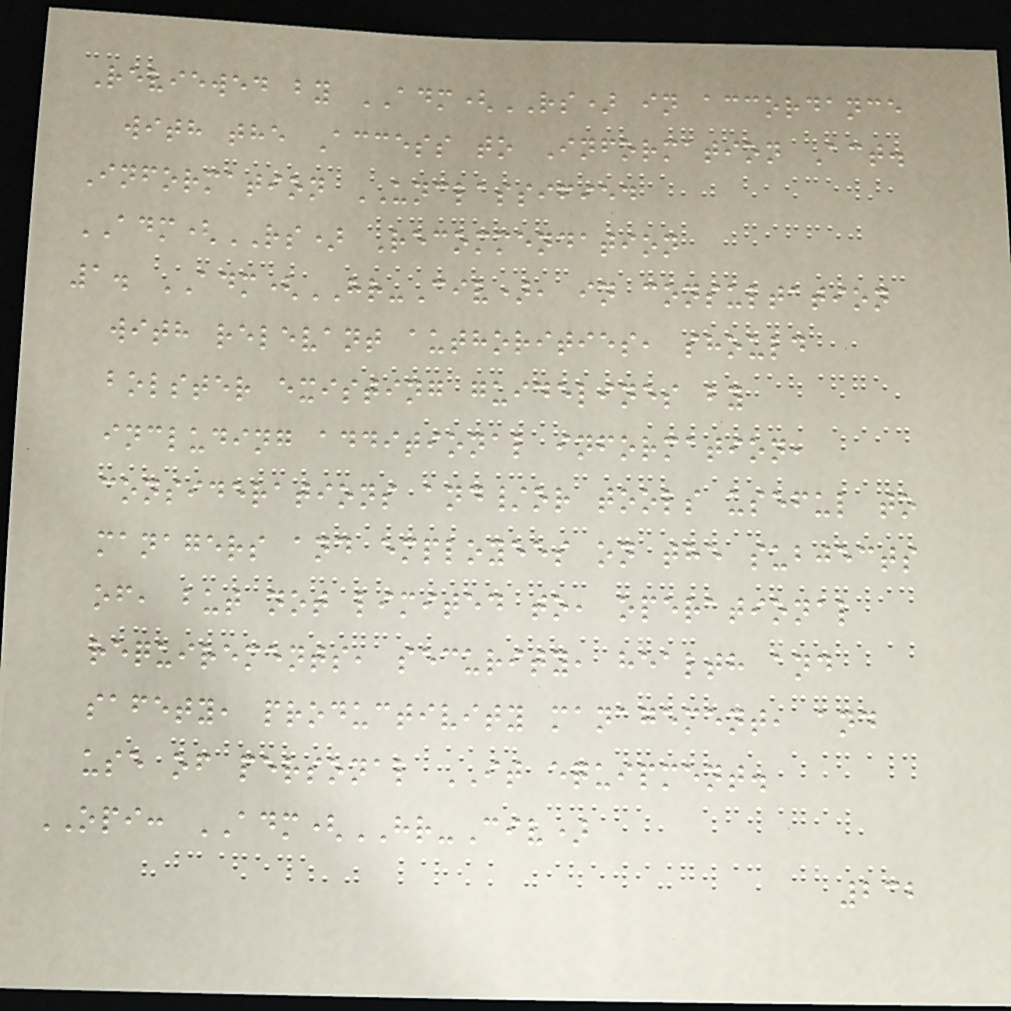Reviewed by ADM(RS) in accordance
with the Access to Information Act.
Information UNCLASSIFIED
ADM(RS) Recommendation
1. ADM(HR-Civ), in consultation
with relevant authorities, should
bolster existing guidelines by
including additional information,
considerations and/or tools useful to
managers and employees on the subjects
of, but not limited to, operational
requirements, security, health and
safety, productivity management, and
use of personal IT equipment.
OPI: ADM(HR-Civ)
232
